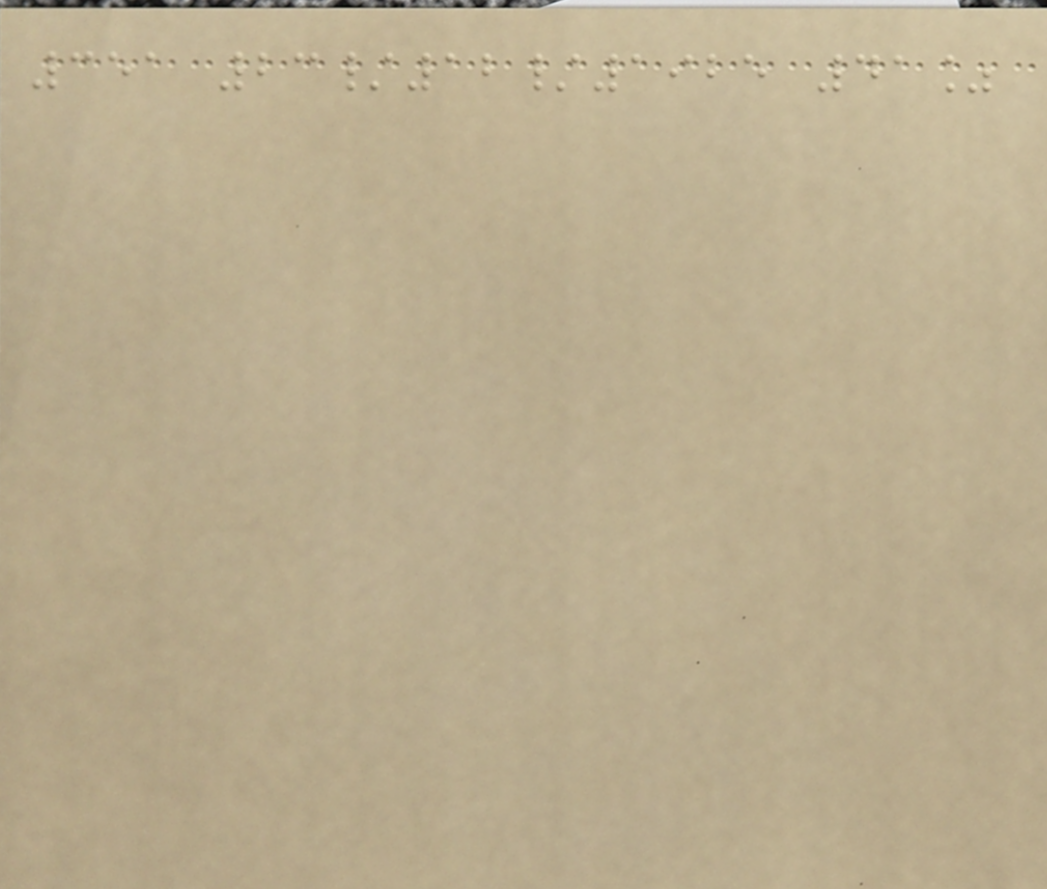351 23/12/1925 41%
